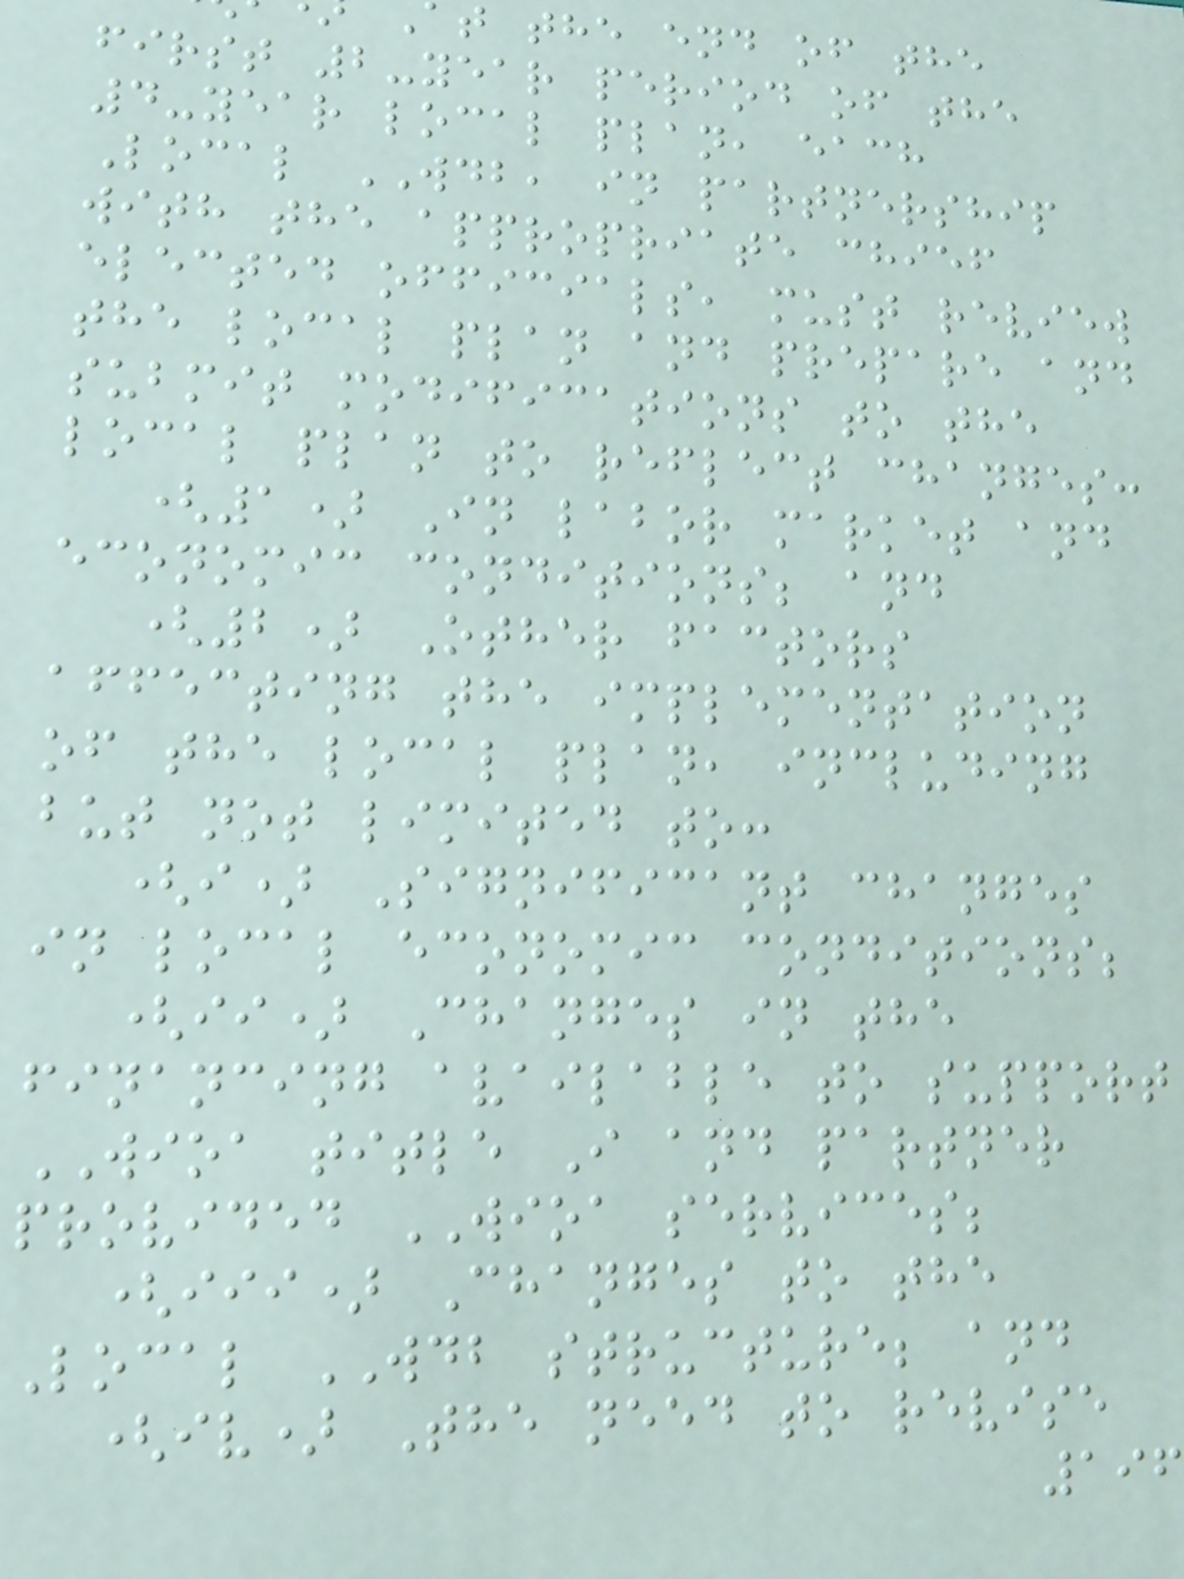t the end of the
first 2-year period of the
4-year local plan, each
Local WDB, in partnership
with the appropriate chief
elected officials, must review
the local plan and prepare and
submit modifications to the
local plan to reflect changes:
(1) In labor market and
economic conditions; and
(2) Other factors
affecting the implementation
of the local plan, including
but not limited to:
(i) Significant changes
in local economic conditions;
(ii) Changes in the
financing available to support
WIOA title I and partner
provided WIOA services;
(iii) Changes to the
Local WDB structure; and
(iv) The need to revise
196
